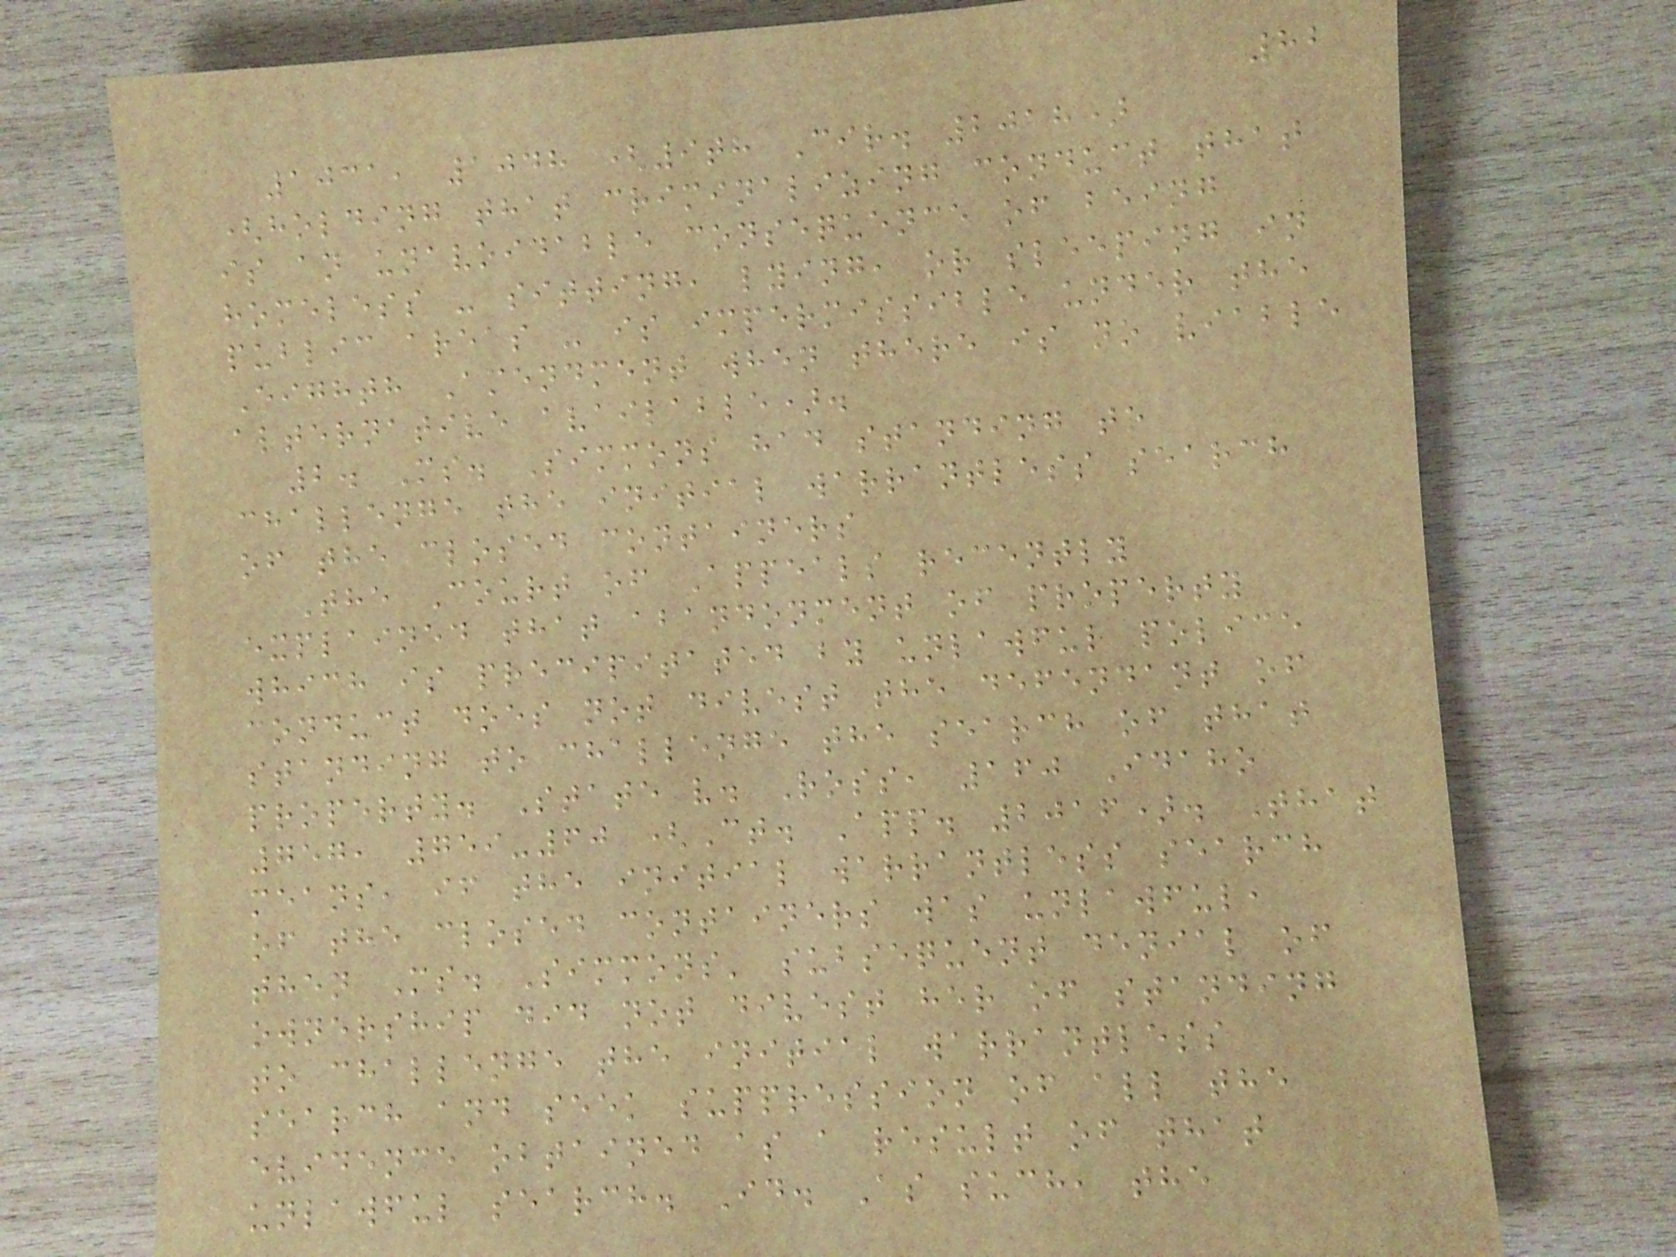82
1031, 1048 (9th Cir. 2018)
(holding that criminalizing conduct that
is an unavoidable consequence of being
homeless - sitting, lying, or sleeping in
public areas - is impermissible under the
Eighth Amendment when there is no viable
alternative available).
2. Ms. Simmons had standing to
challenge the initial warrantless search
of the closed containers
The Court of Appeals recently
explained that abandonment of property
which is precipitated by unlawful police
conduct does not divest the defendant of
standing to challenge the search of that
property. State v. Ross, 160 Idaho
757, 759-60 (Ct. App. 2016). That
means, if the initial warrantless search
of the closed containers was unlawful,
then Ms. Simmons' subsequent denial of
ownership did not divest her of standing
to challenge the initial warrantless
search and seek suppression of all the
evidence obtained as a result of that
unlawful search. Id. As such, the
